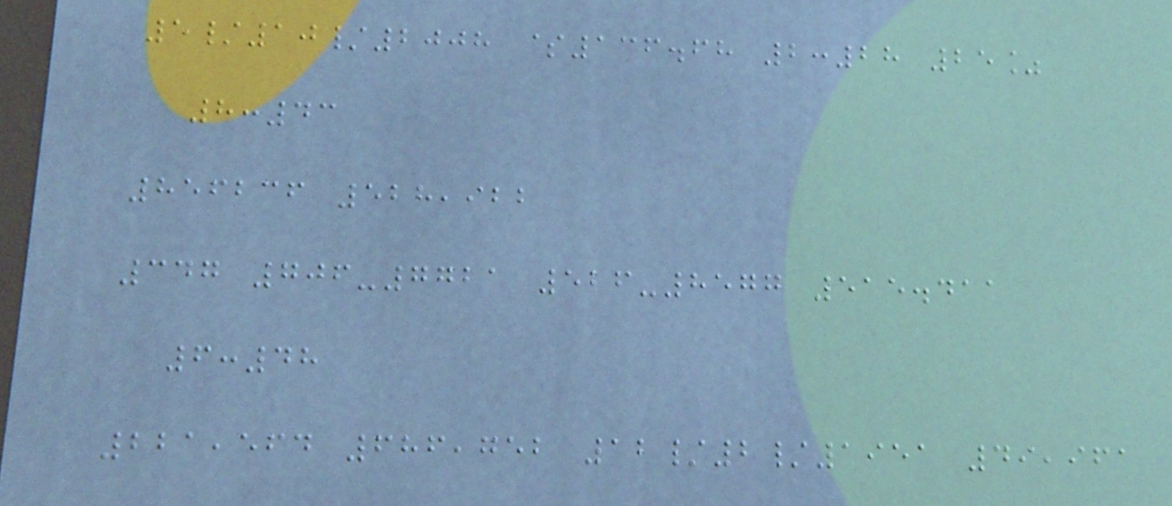5/10/2008 $136.68 2:28 25%
8:43
856236 528,922
347 706-7721 526-8577 515.411
6:48
221,564 686,752 12/2/1951 49,961
